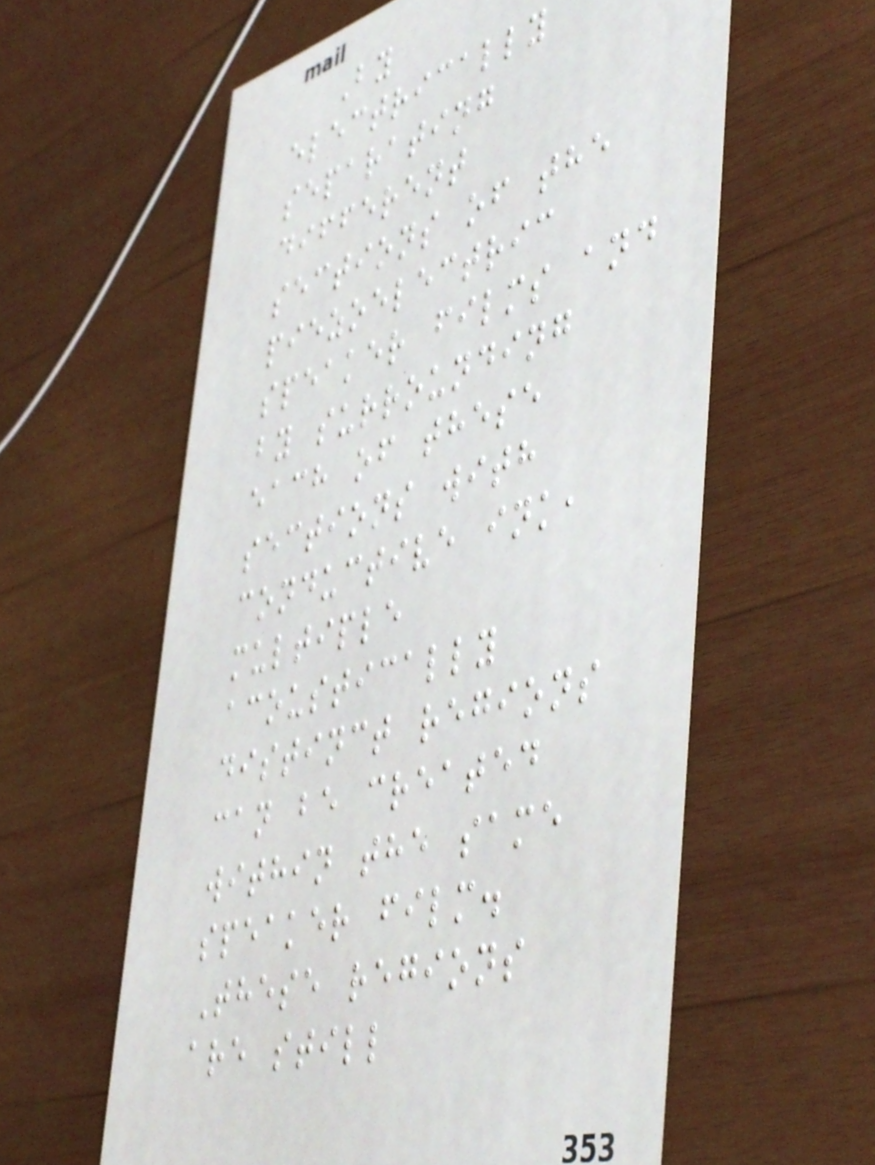By
electrically
separating
different
sections of the
piezoelectric
speaker films and
by surrounding
each of these
sections with
conductive ink,
multiple
acoustically
distinct regions
can be created
within the same
speaker film.
These regions
are still
